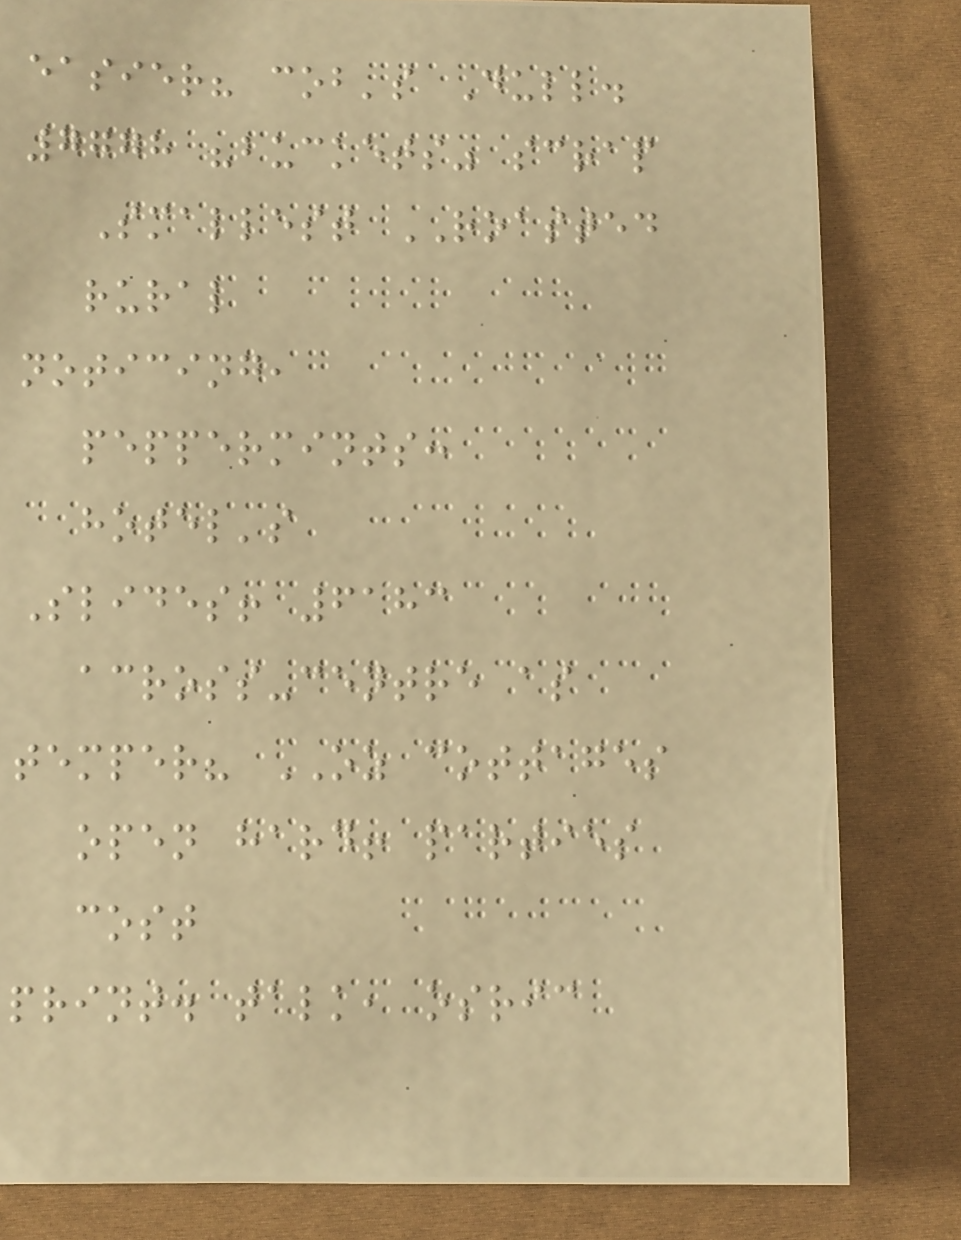easier? cob's Dull.
7778 "buckets" scrap
Smallest ROASTED
rural
noticing,
peppermints:
hotel's
Slides! 6183
across-centre as
temper? OZ cottages
open hard! parties
cost
print. talk, osric
